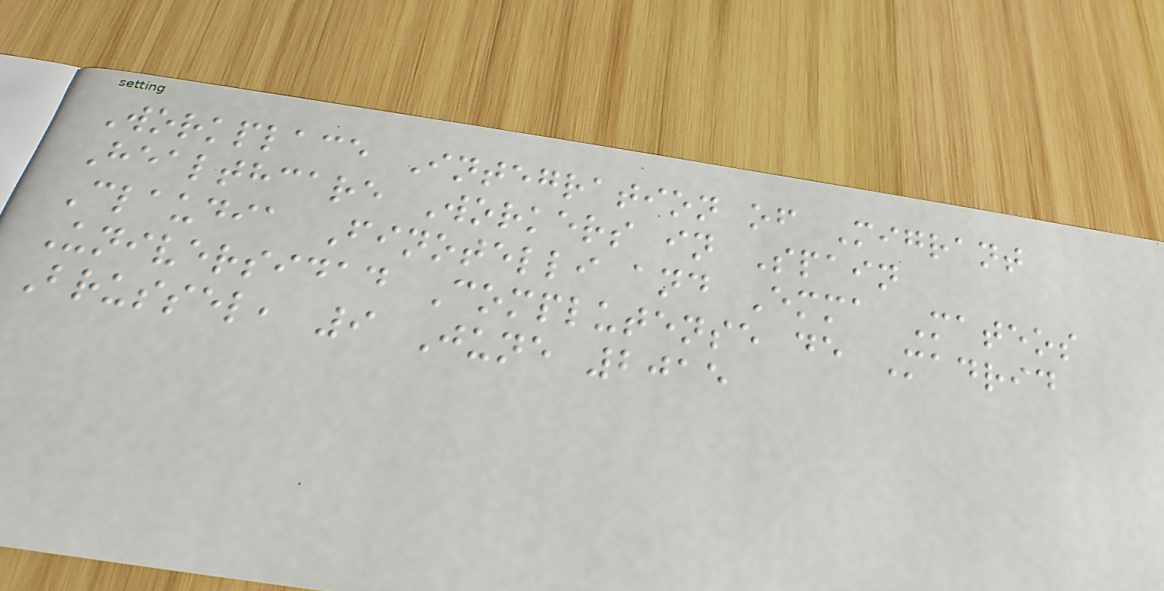Workplace Integration of Migrant
Healthcare Workers in Spain
Claudia Finotelli and Emma Mateos
Universidad Complutense de Madrid
Brussel, 9 June 2015
